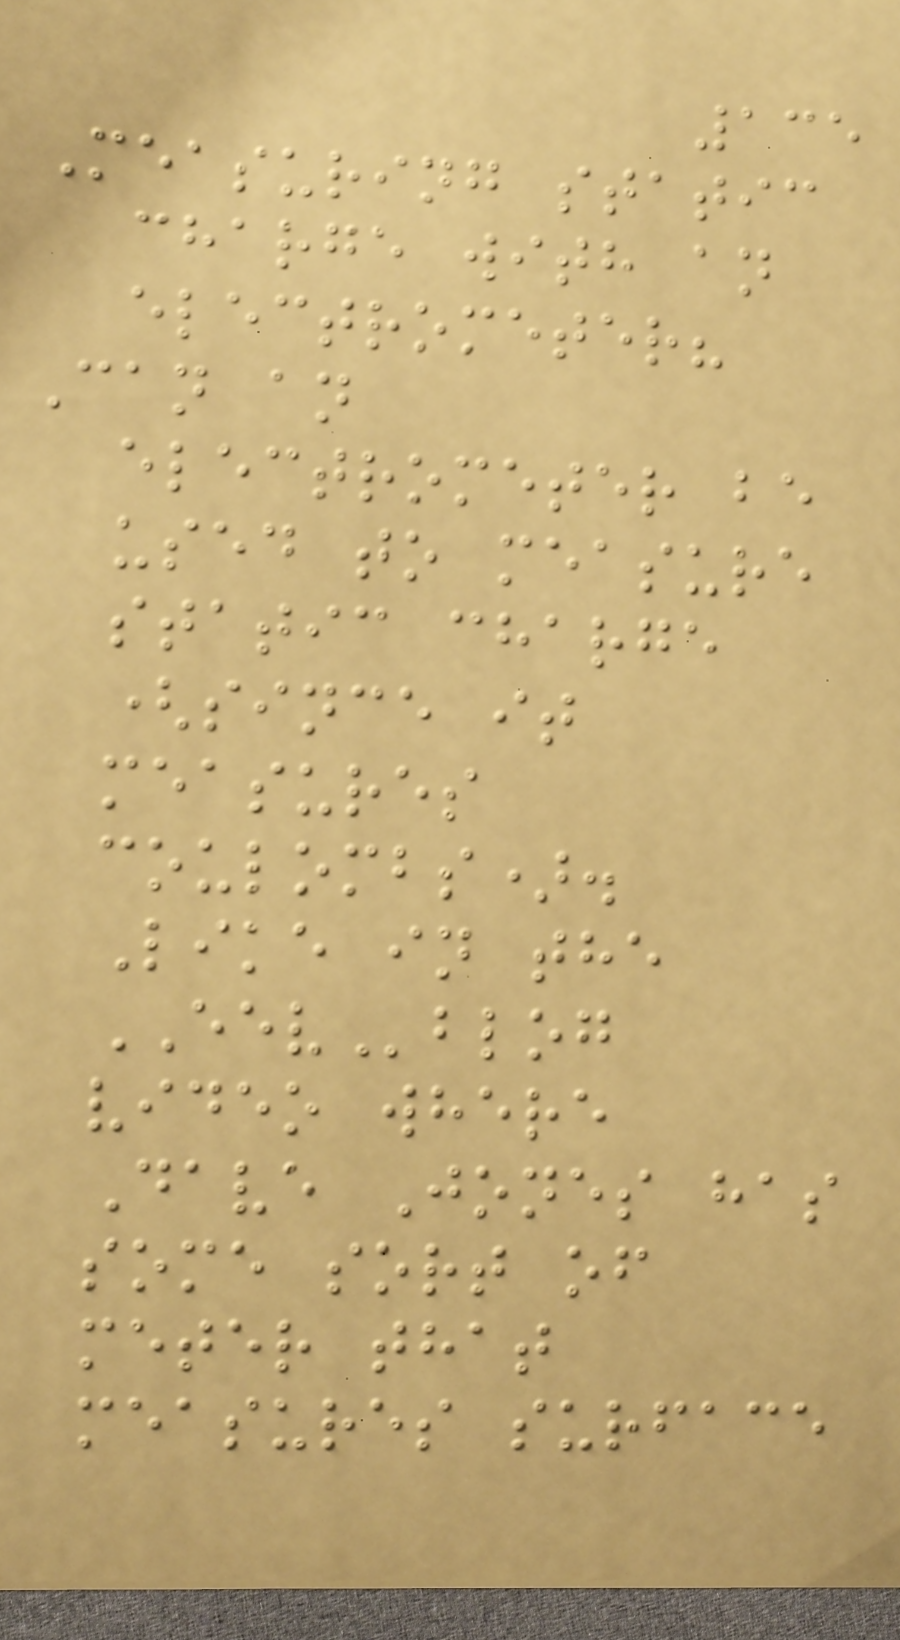135
Measuring static
charge with an
electrometer?
Can an
electrometer be
used to measure
static charge
(since it
measures
coulombs).
Like in the
EEVblog
video where
Dave Jones has
some sort of
meter that
measures surface
